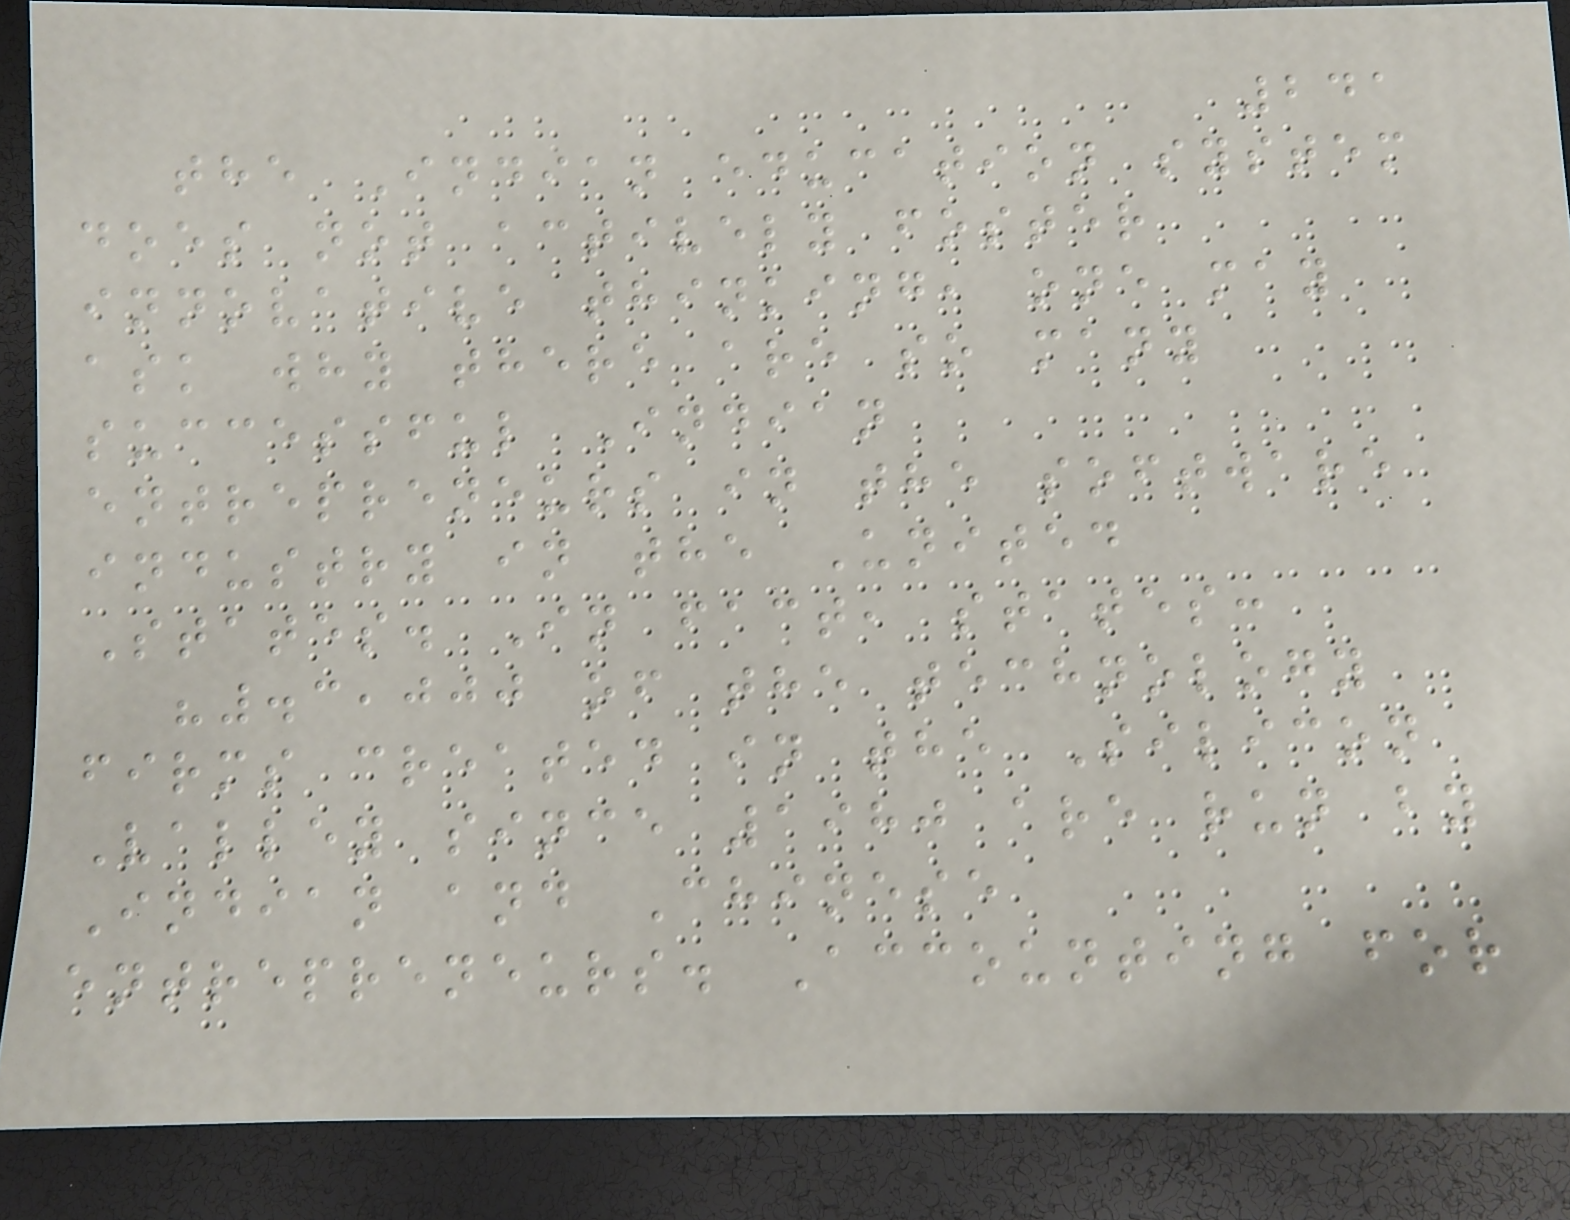241
the Indian education system
does not actively foster
innovative thinking, one may
ask why there are so many
successful Indian
entrepreneurs in the software
industry in the United
States. In fact, states:
".3,000 of the technology
firms created in the Silicon
Valley since 1980 are run by
Indian and Chinese
entrepreneurs. Accounting for
